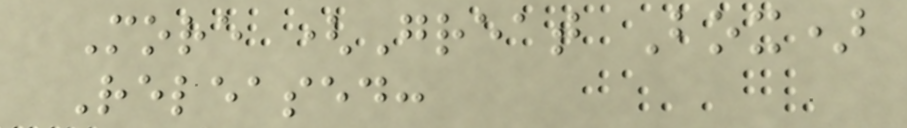More (Great Box)
Released:
